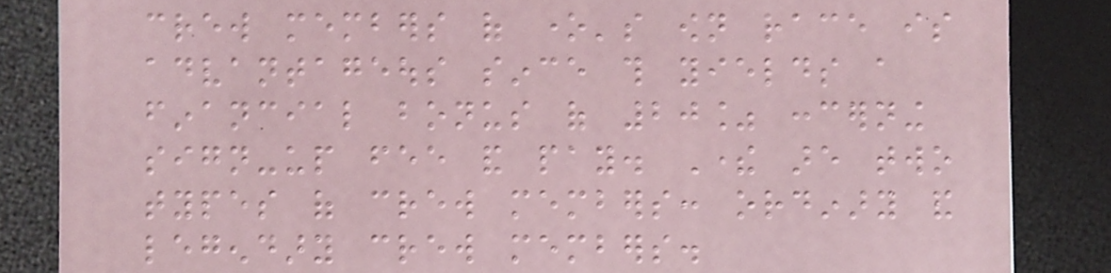crew members of one's own race is
advantageous since this yields a
financial bonus of 20% concerning
sign-up fee and pay. There are two
types of crew members: ordinary and
legendary crew members.
